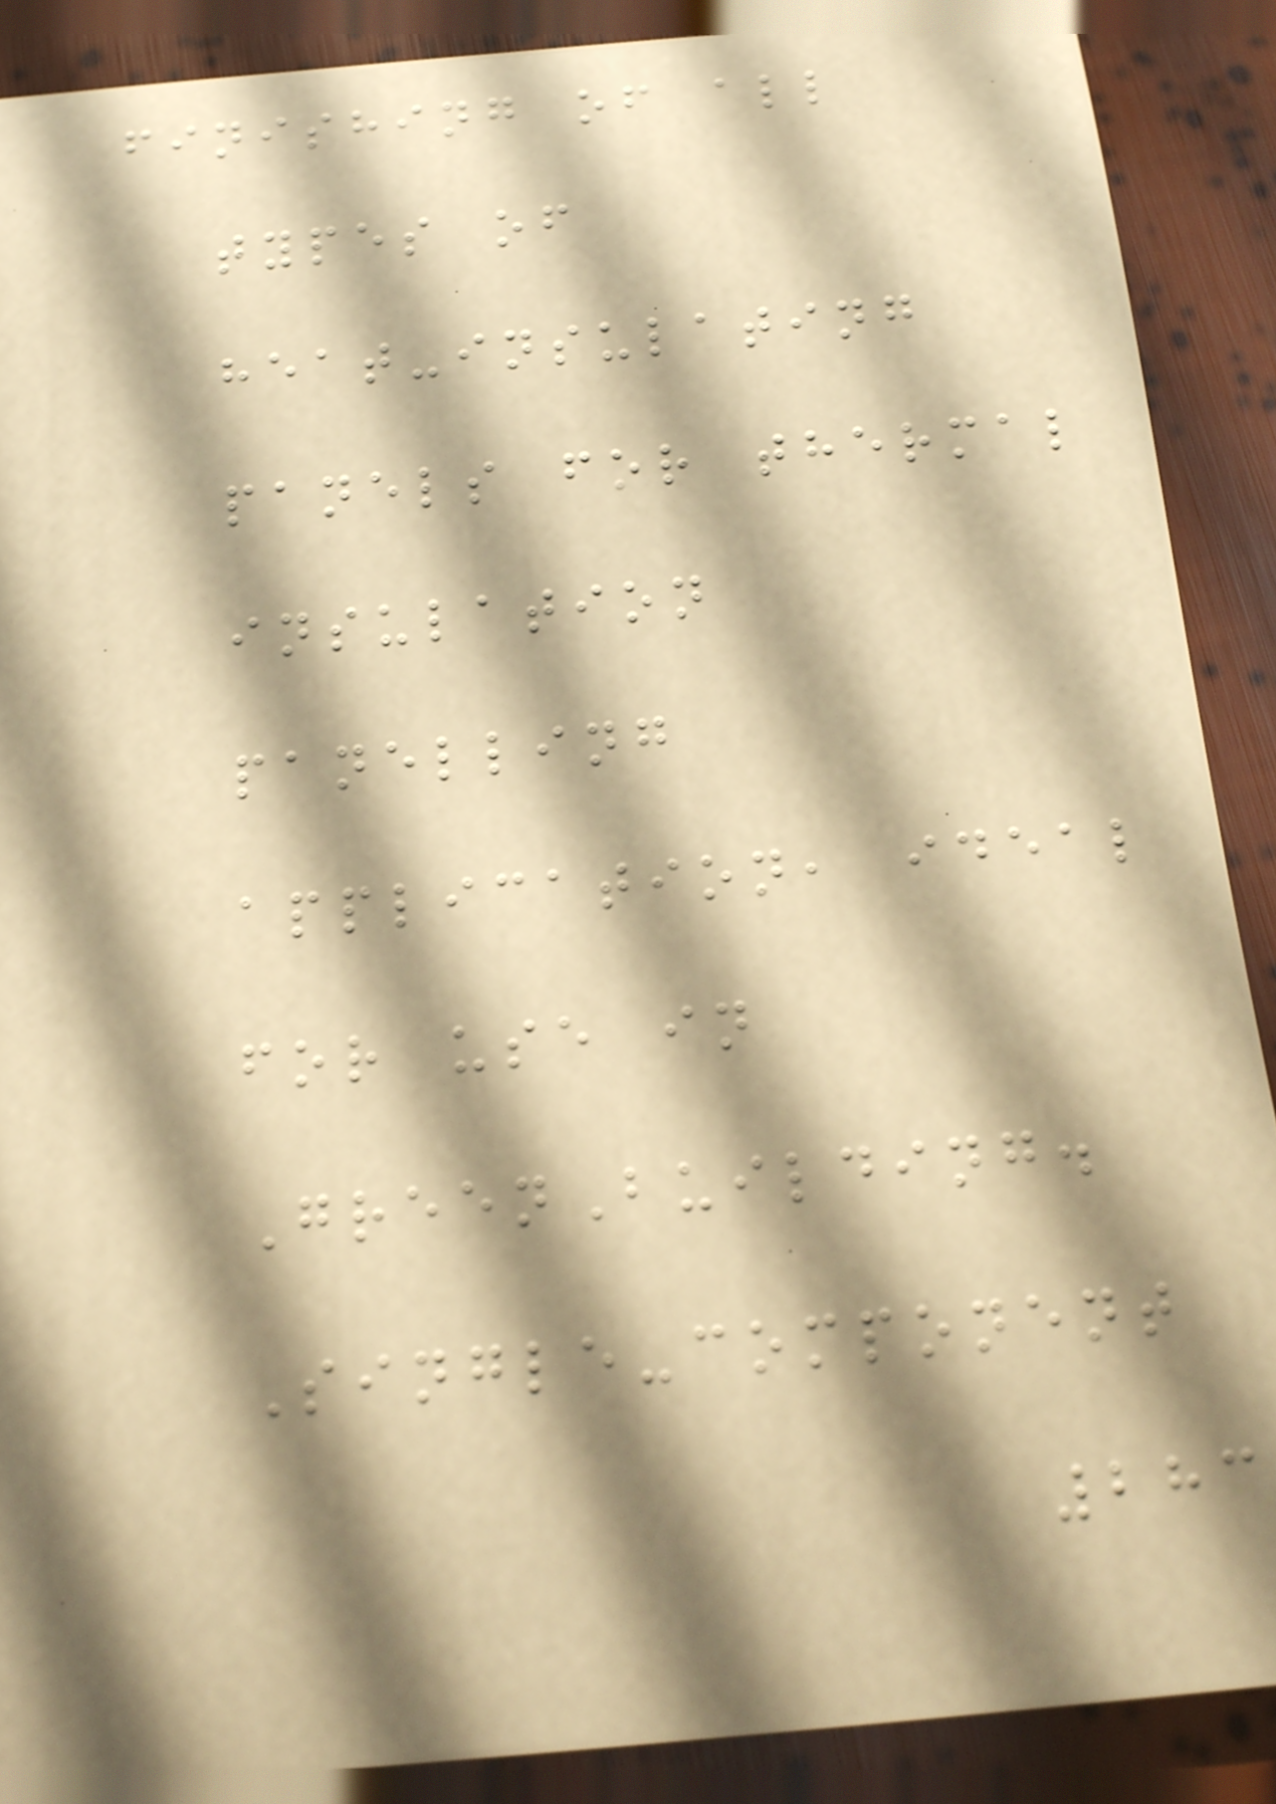finishing of all
types of
heat-insulating
panels for thermal
insulation
panelling
application, ideal
for use in
GreenBuilding.
Single-component
283
